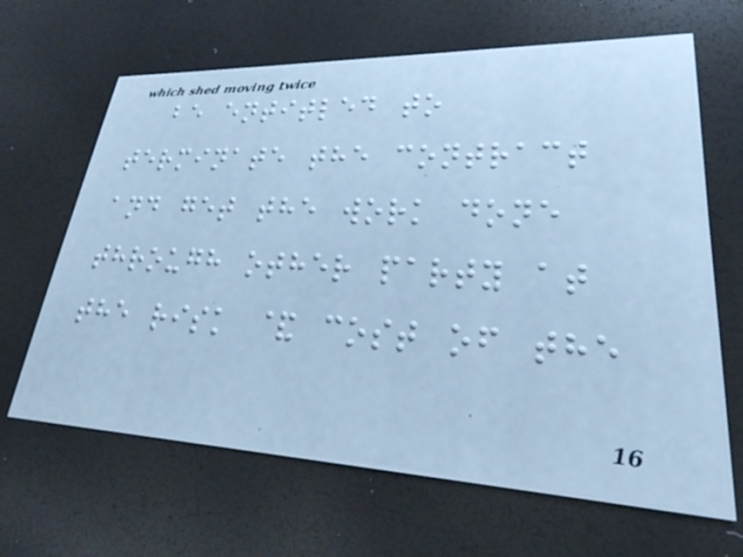be entitled to
terminate the contract
and get the work done
through other party at
the risk & cost of the
